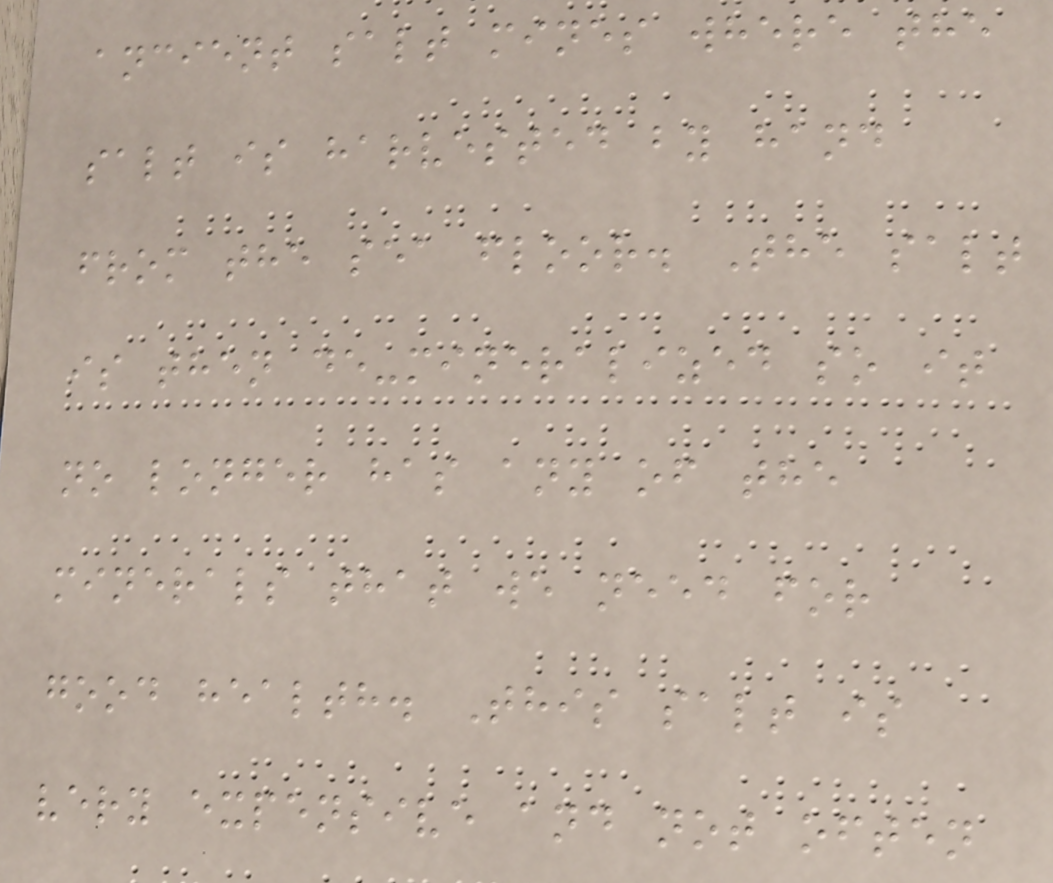ancient salt mines where the
salt is harvested by hand
from the sea floor. The salt
is then de-mineralized so it
no longer has any of the
minerals that we need for
good health. This salt is
very expensive and not often
